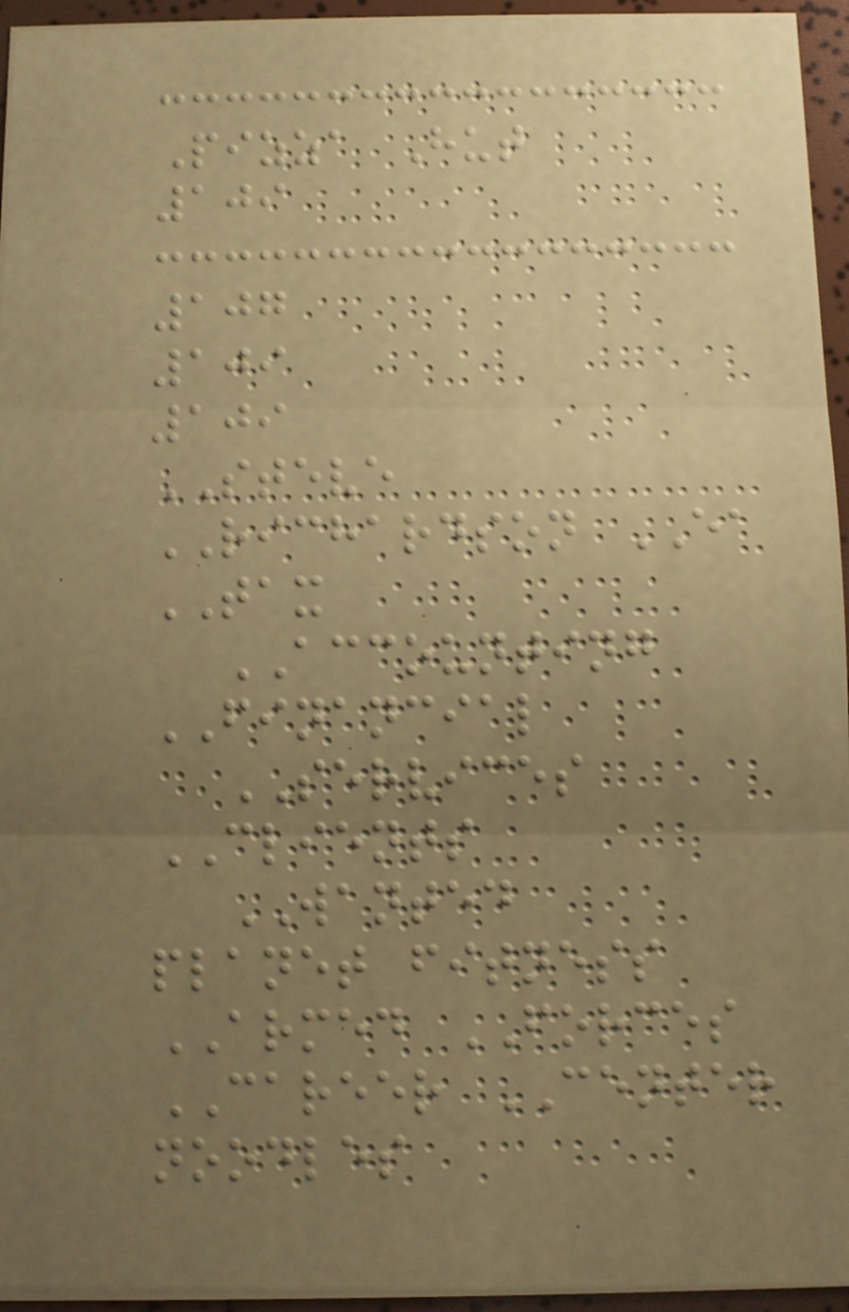Pizza Hut
109
107
109
109
STEVE
RICHARDSON EA
TAX
ACCOUNTING
FINANCIAL
SERVICES
CLIENTS
WANTED
planet fitness
ARMED FORCES
CAREER CENTER
noodles
